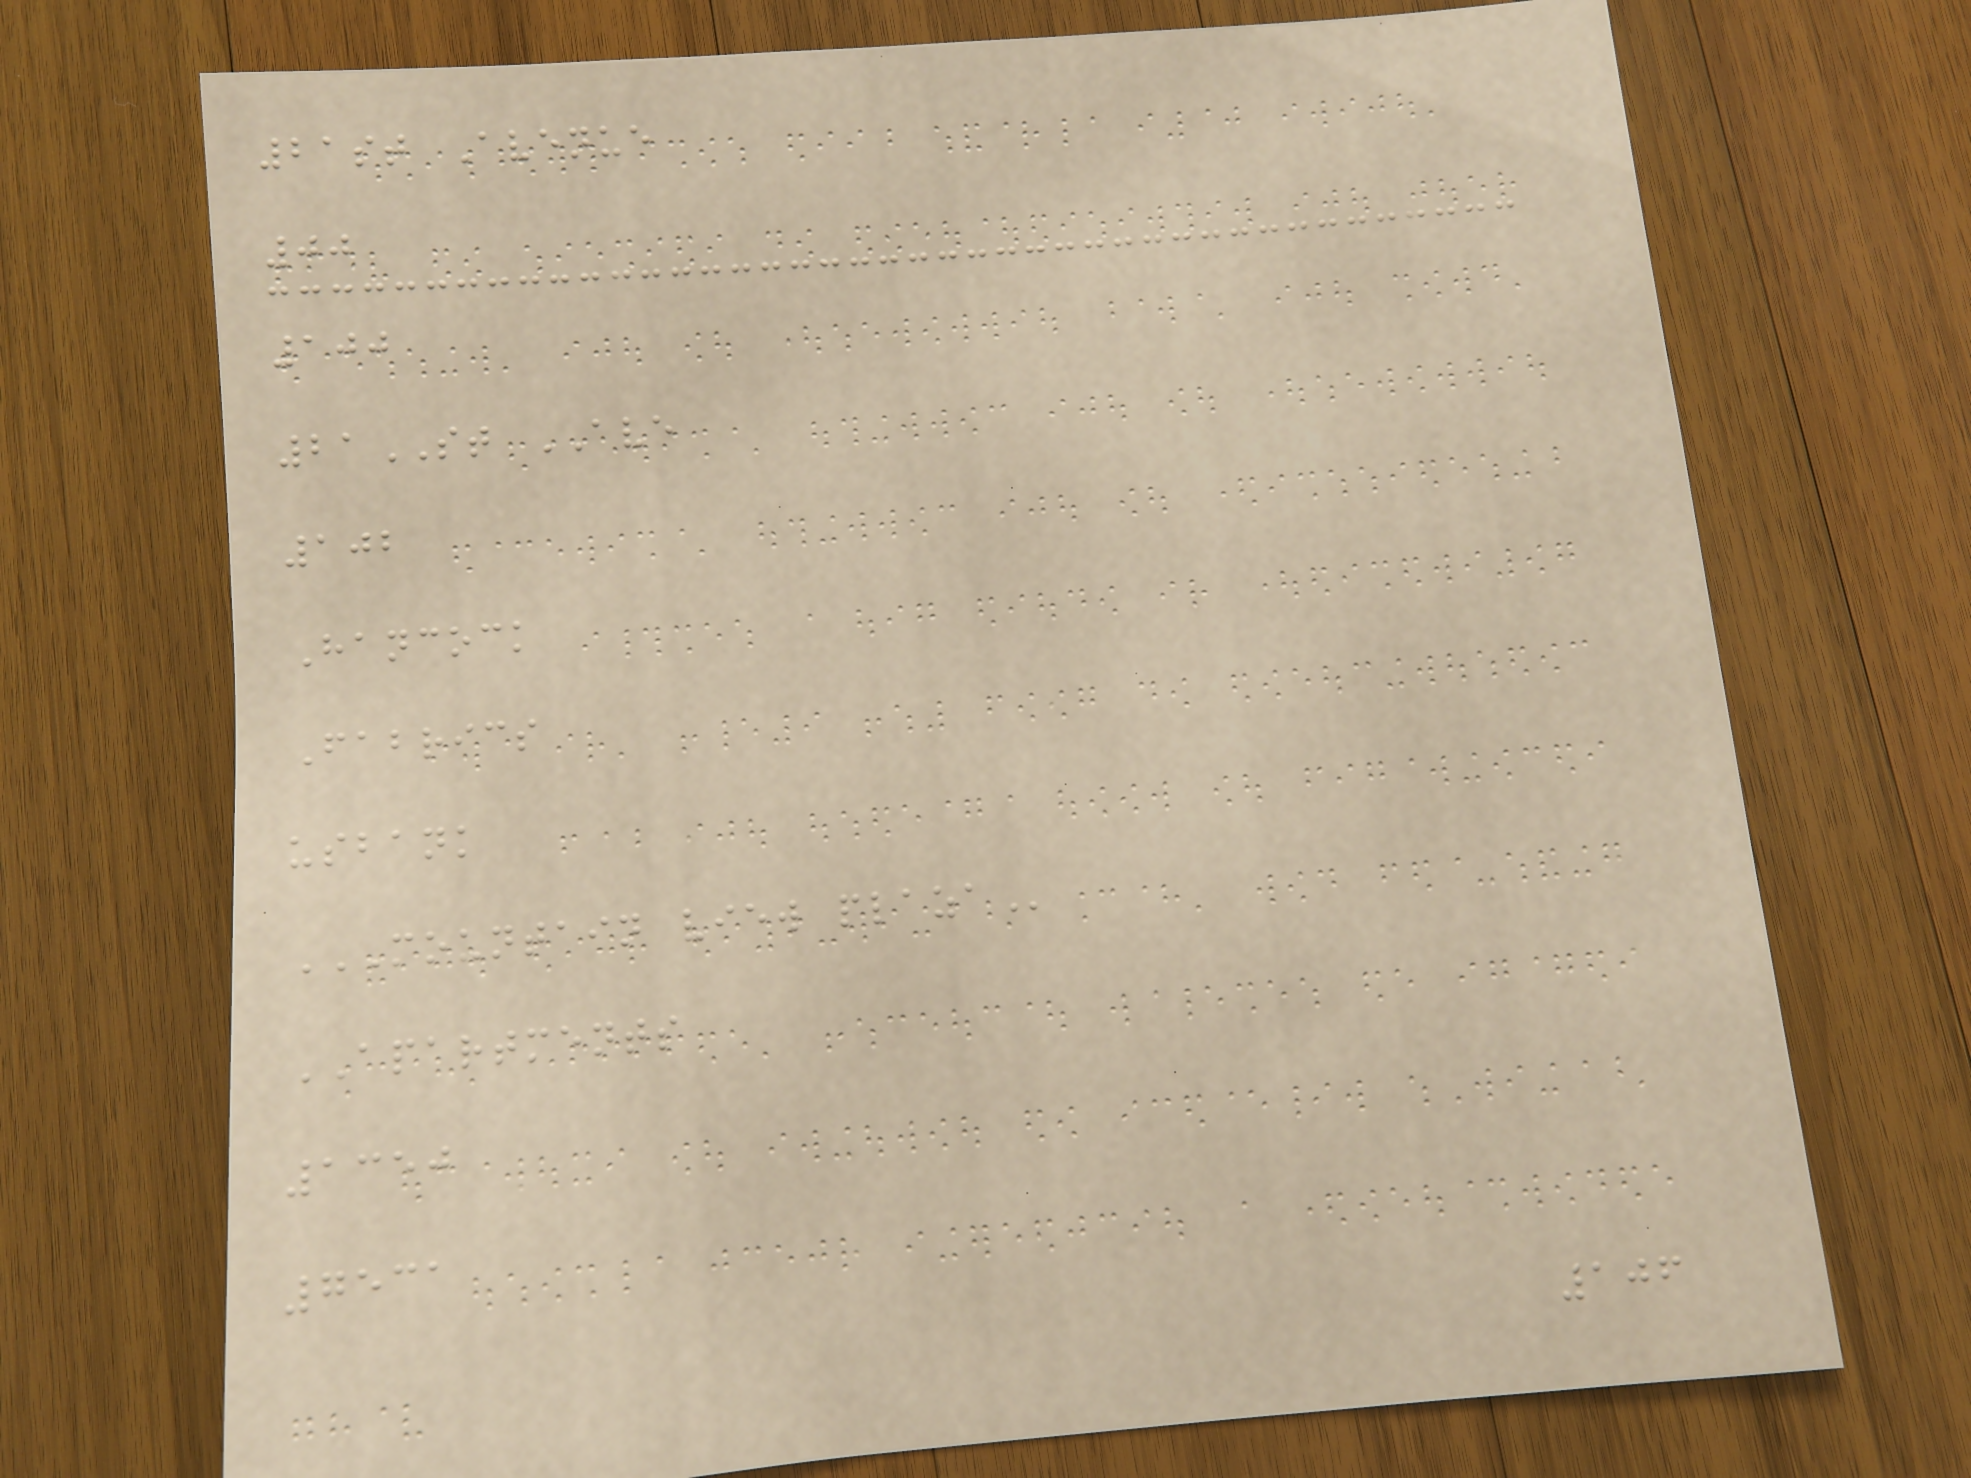21st Avenue
00
100
21ST AVE
102
Hancock
Fabrics
usbank
MOUNTAIN VIEW PLAZA
APARTMENTS
1350
7531
106
